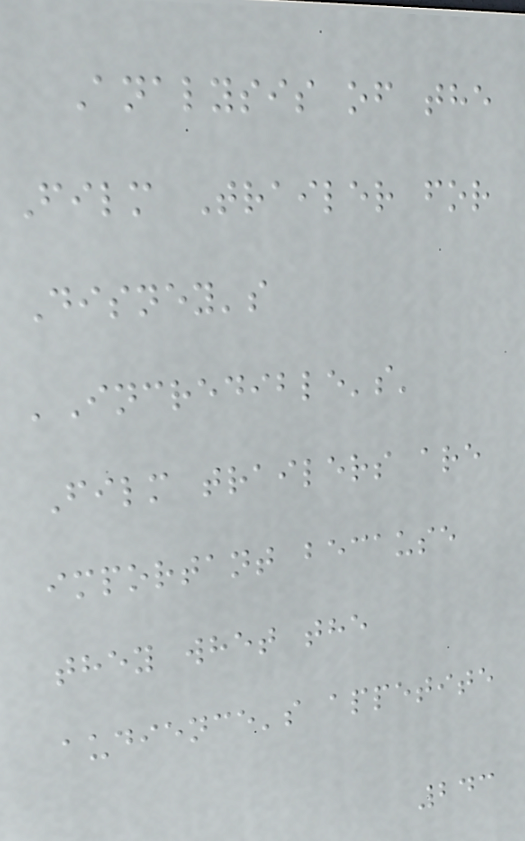Analysis of the
Film Trailer for
Disney's
'Incredible's'
Film trailers are
important because
they whet the
audience's appetite
243
